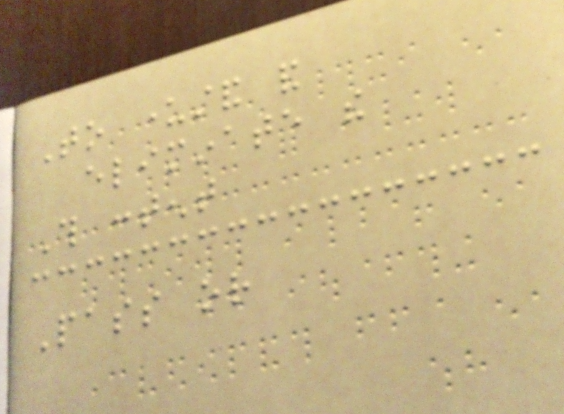To understand and
eliminate the
This content
Pass or
